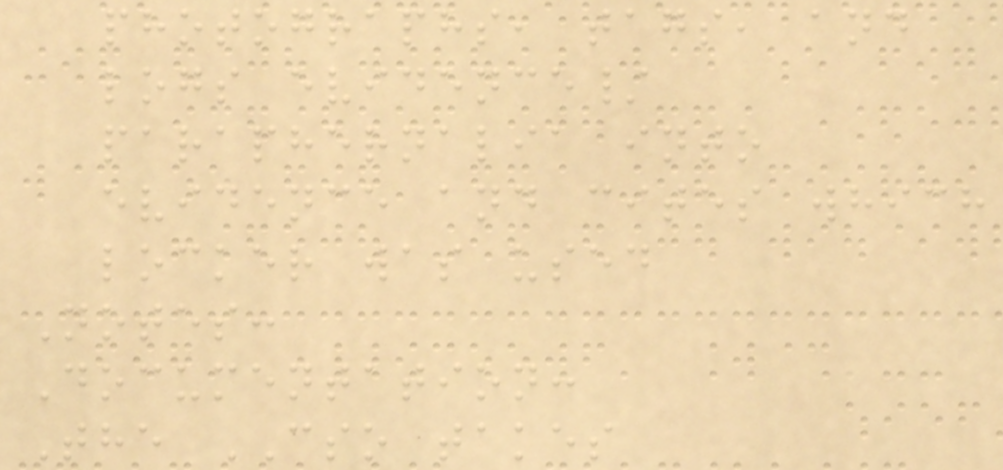photographs, tags, and
logs evidence/
paraphernalia into
evidence and cites which
locker was used
Notes:
Documentation:
The CSO takes
